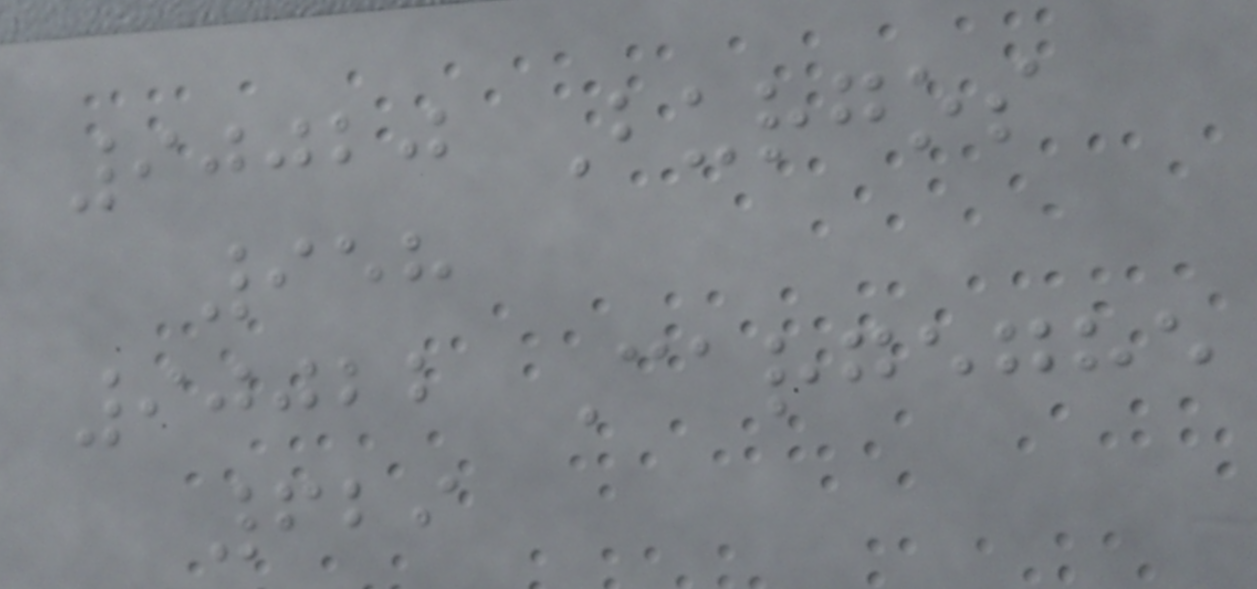90020 Burgos
958
90022 Cargeghe
629
